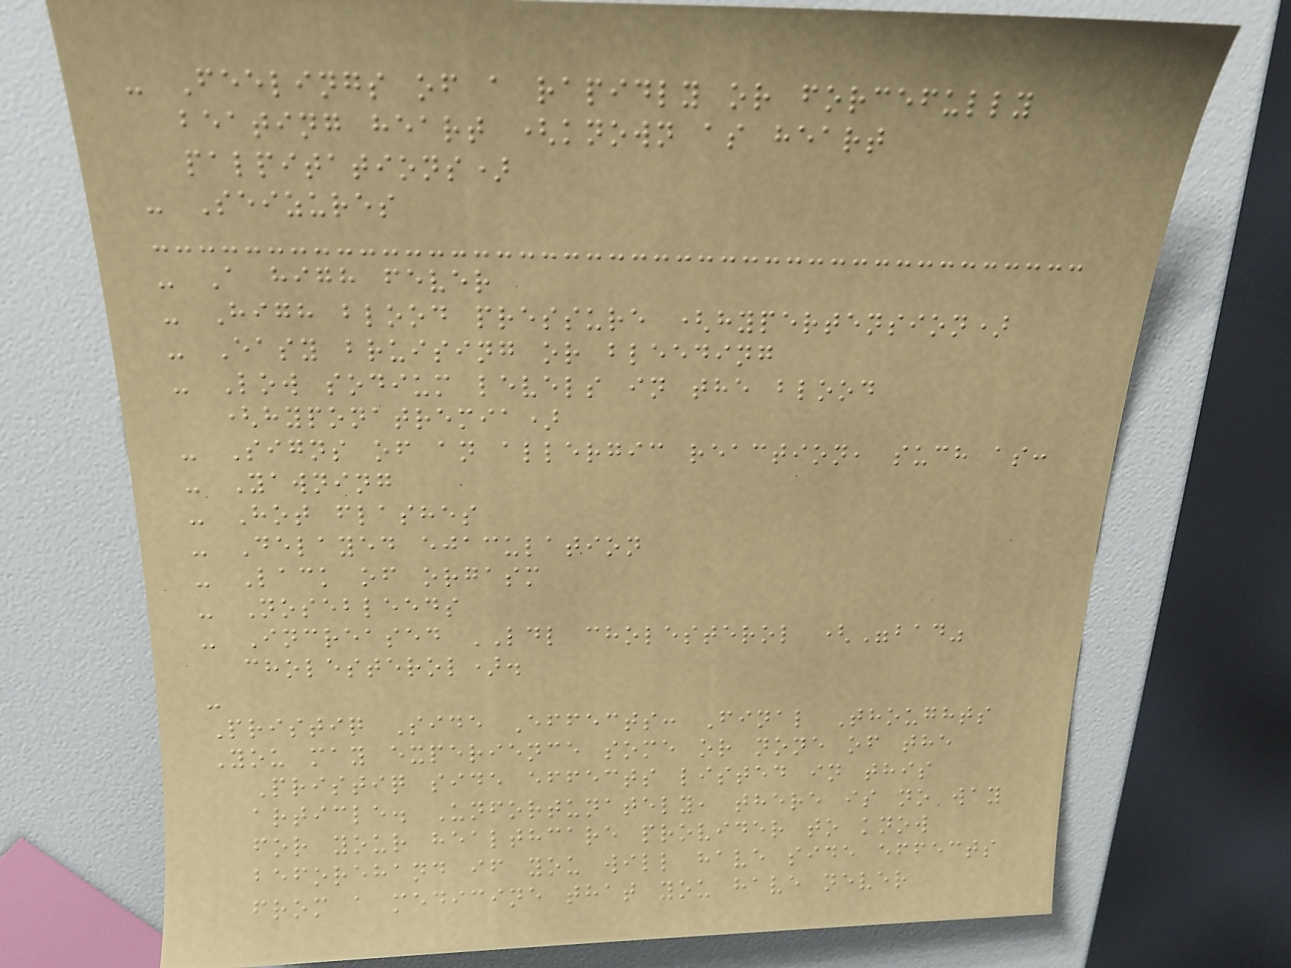- Feelings of a rapidly or forcefully
beating heart (known as heart
palpitations)
- Seizures
- A high fever
- High blood pressure (hypertension)
- Easy bruising or bleeding
- Low sodium levels in the blood
(hyponatremia)
- Signs of an allergic reaction, such as:
- Yawning
- Hot flashes
- Delayed ejaculation
- Lack of orgasm
- Nosebleeds
- Increased LDL cholesterol ("bad"
cholesterol).
-
Pristiq Side Effects: Final Thoughts
You may experience some or none of the
Pristiq side effects listed in this
article. Unfortunately, there is no way
for your healthcare provider to know
beforehand if you will have side effects
from a medicine that you have never
